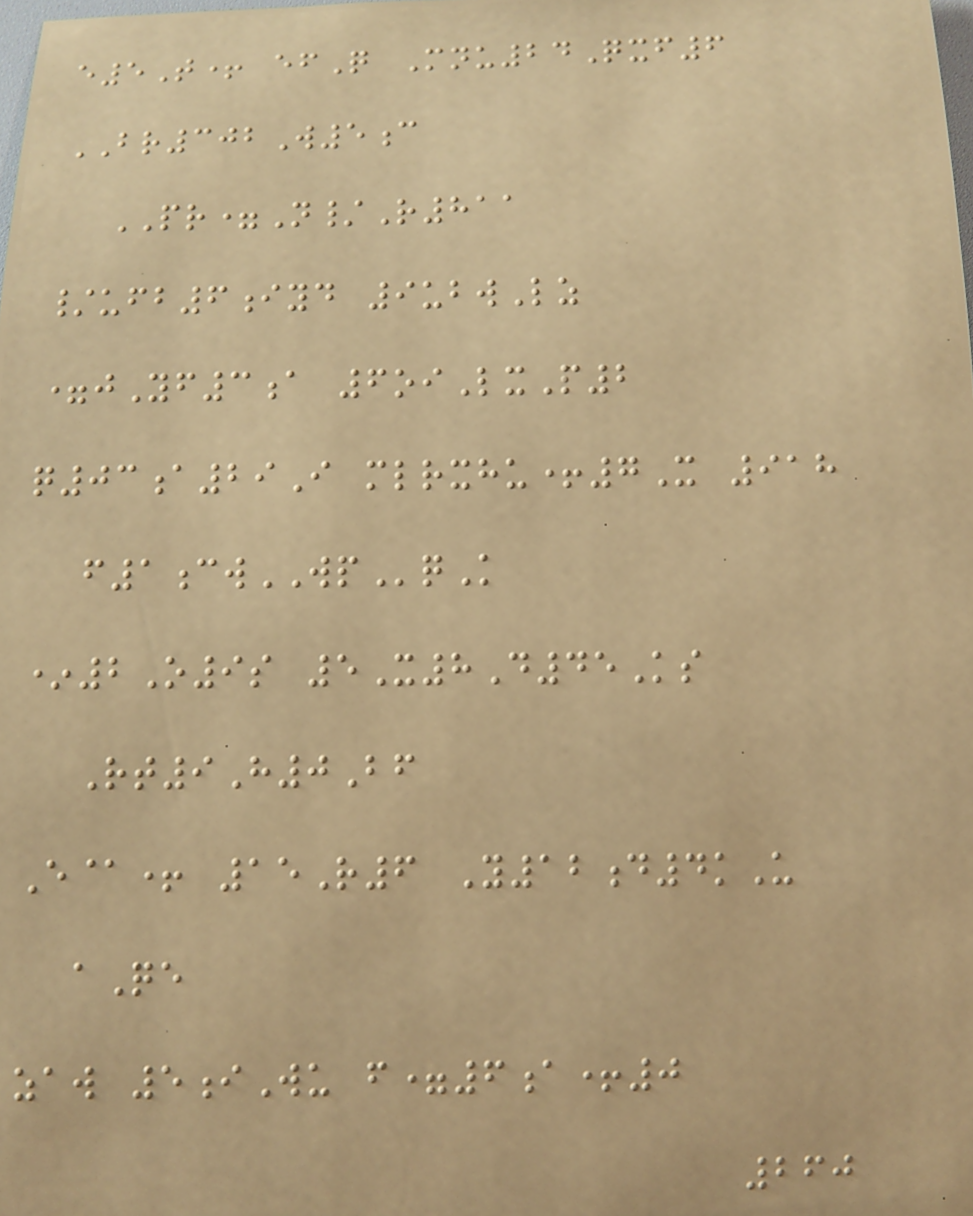e5T+ efQ Mnu24Qxf6
BR302W5c
PR=N/R811
/ufb6iyd 9ubwLz
=jYf3a 6oiLxP2
q03a29I mlrxhu+7X 918
f1cwWPqK
*2O9s 5X8D45Ks
Rt9H0Bf
E@+ 15R6 Y12d4kU
aQe
zaw 5iWu f=6a+0
260
